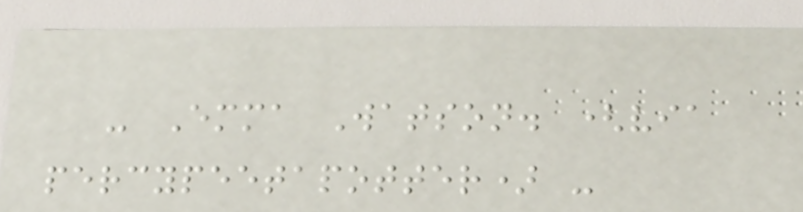- Emma Watson. (via
percypeetapotter) -
